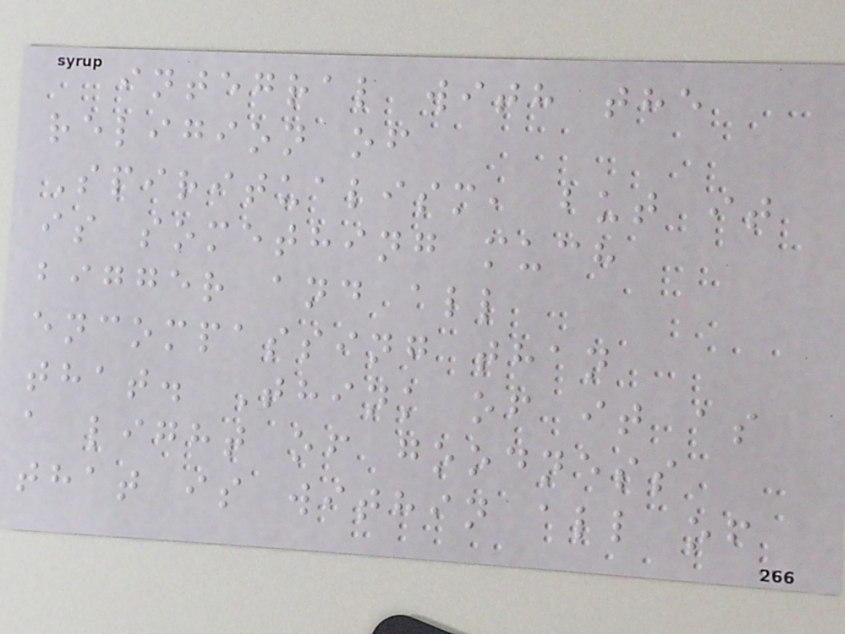integral with the
religion of
Spiritualism, but it
is something much
bigger and all
encompassing than
that. Think of it as
a light of goodness
that is within all of
